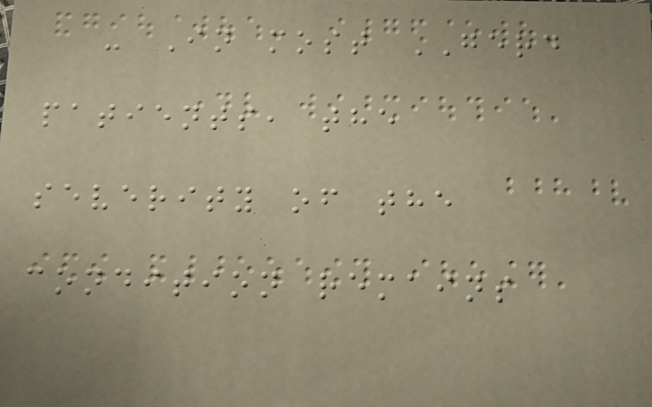- In most GERD
patients, the
severity of the
condition remains
